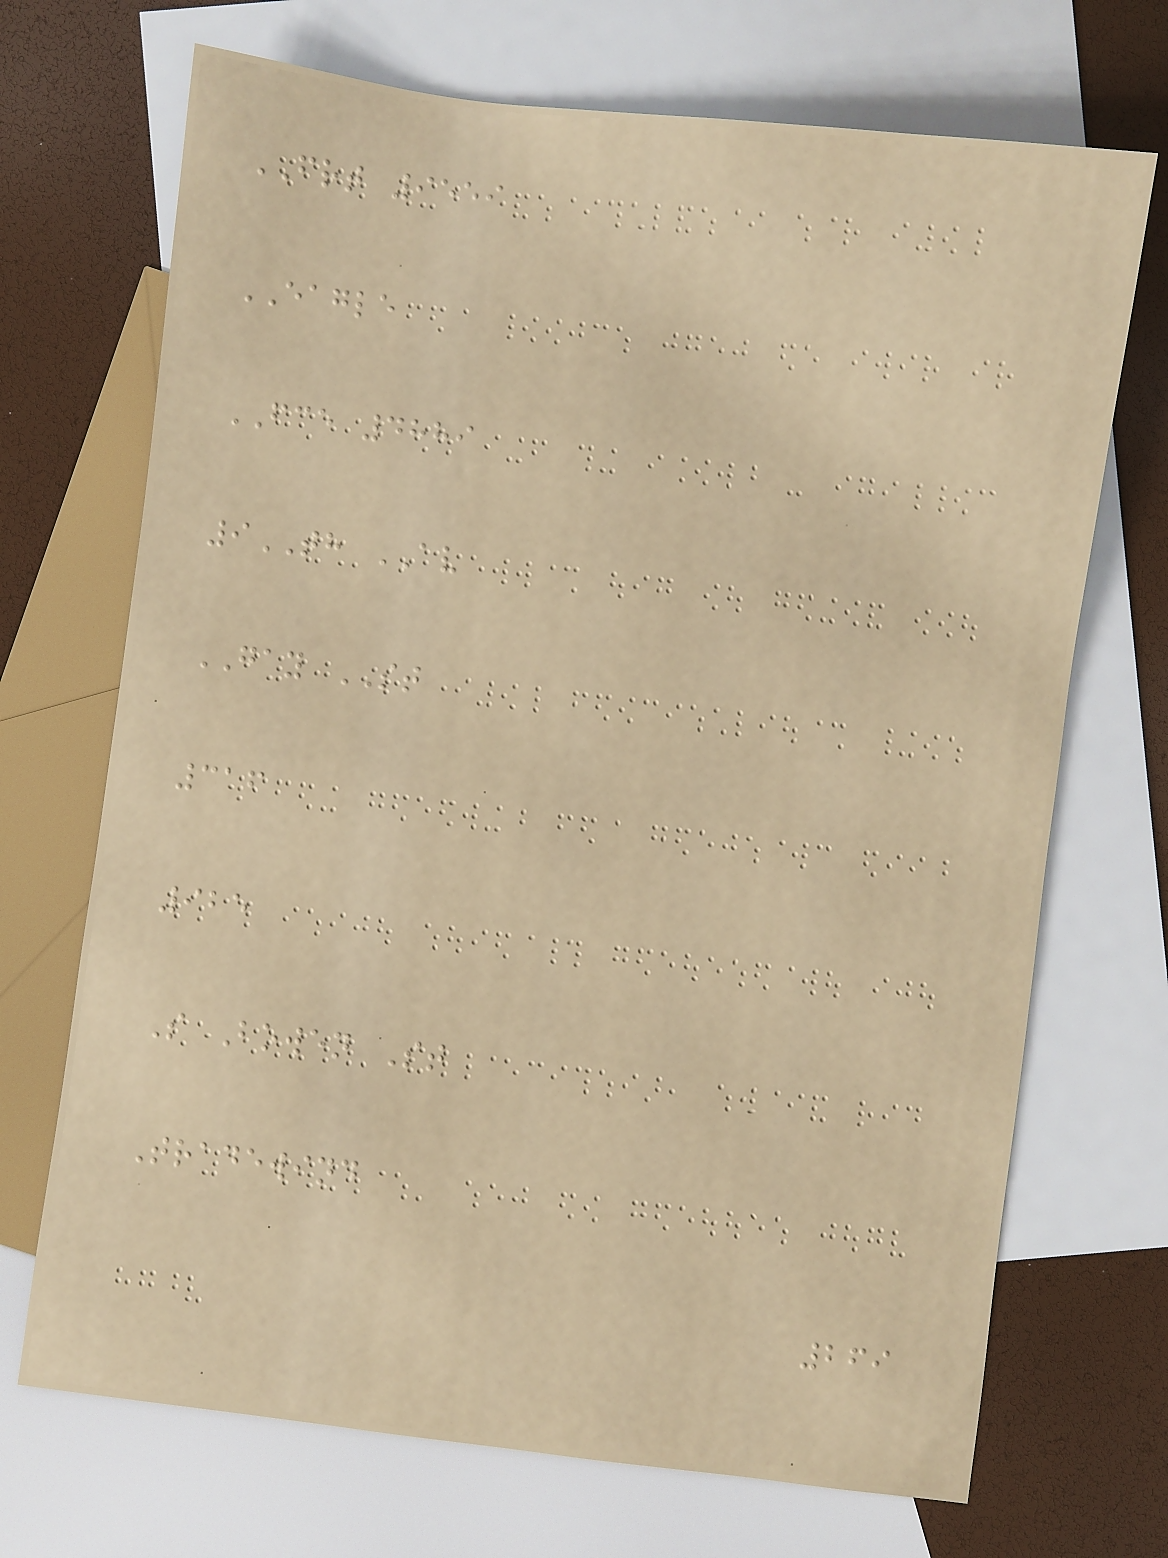FRT 9559
EAGLE
FCE 4889
9TH AV
GAY ST
316
925
S Bowen St
Tradewind
269
